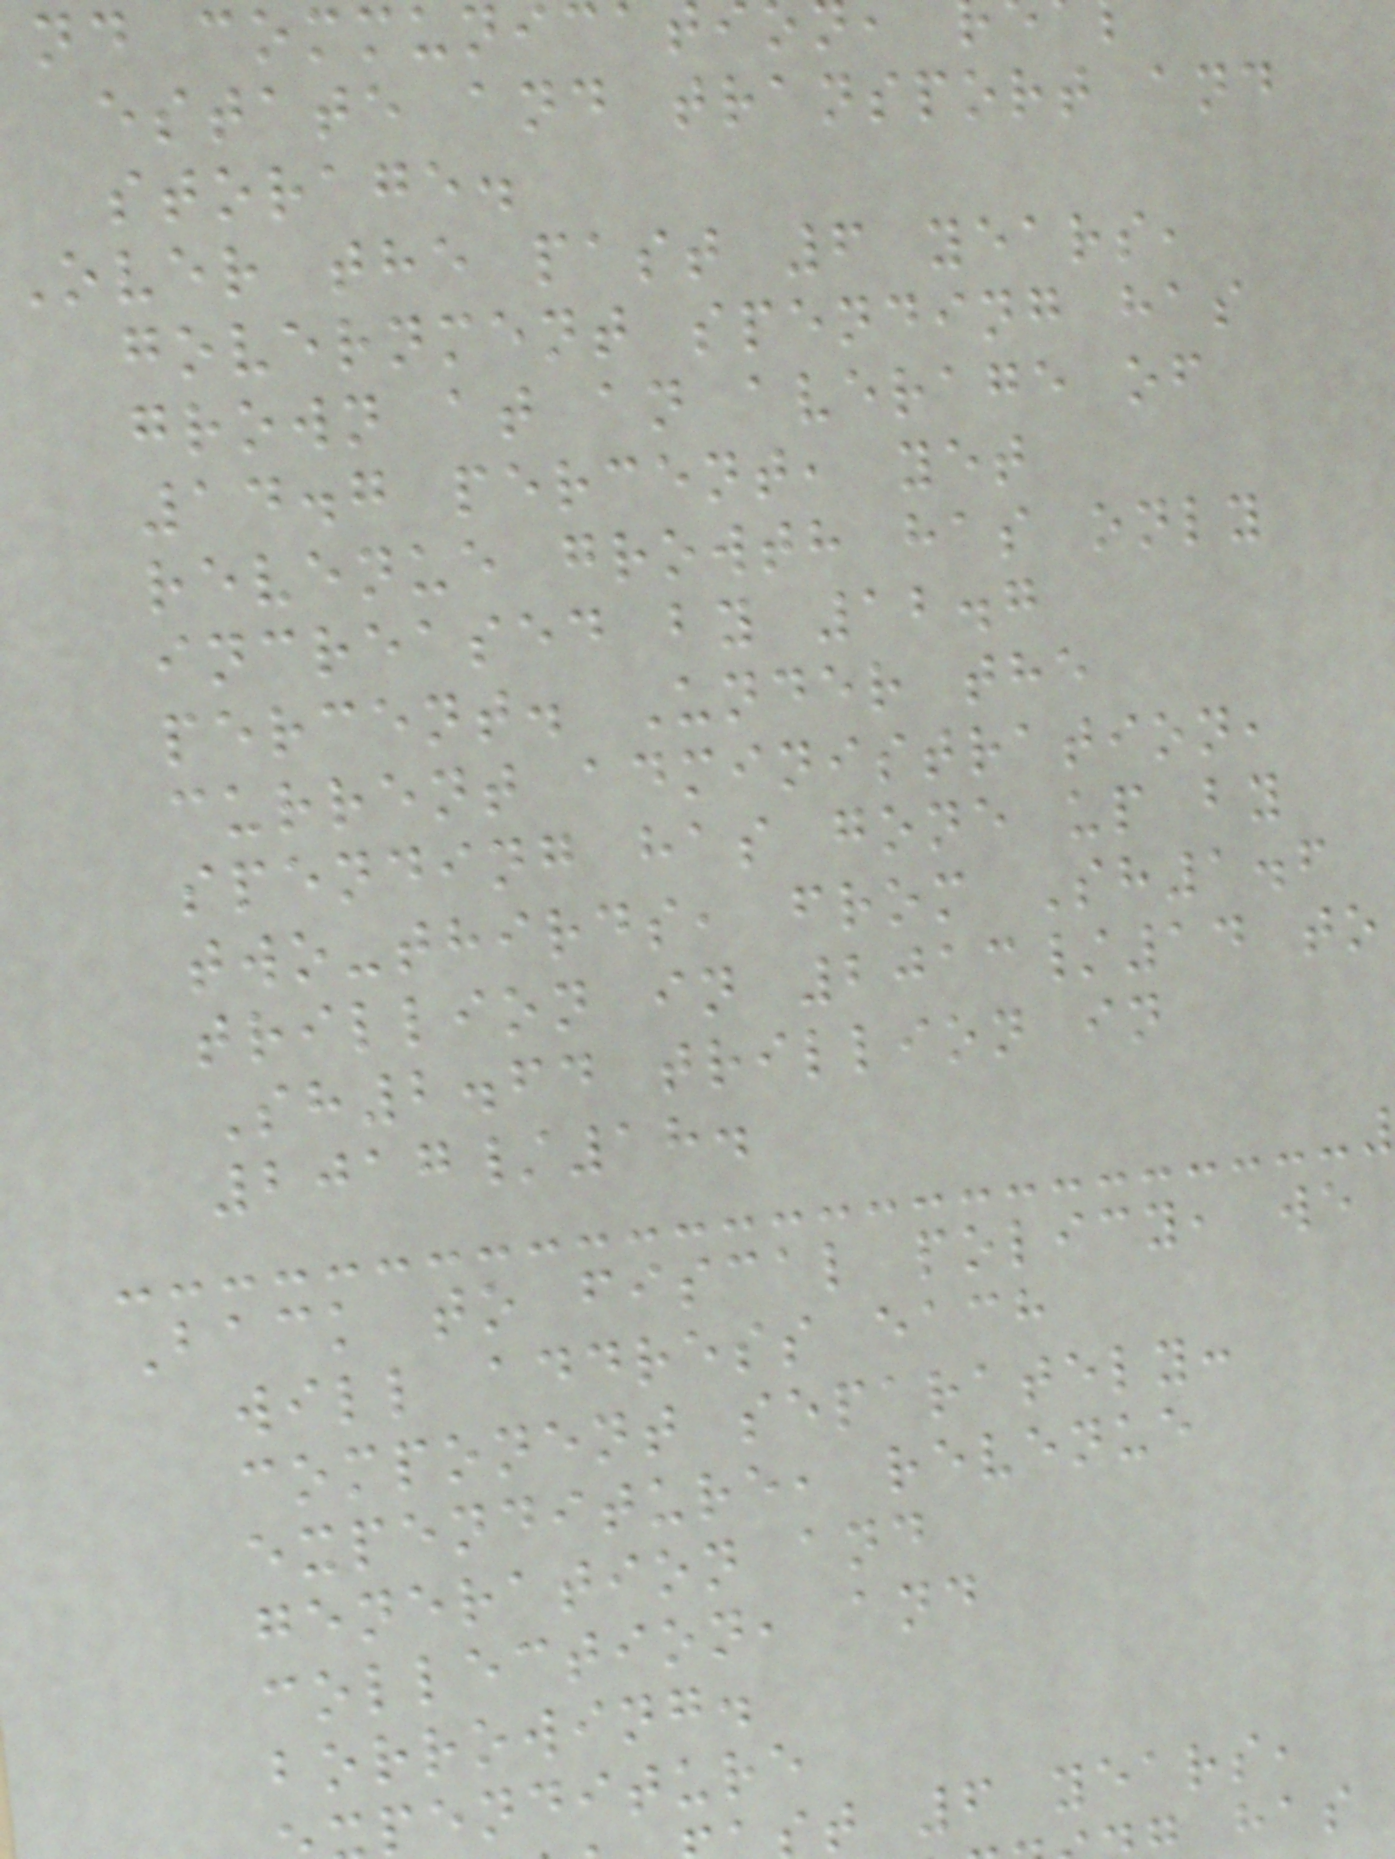nd communicat
estate and transport and
storage.
Over the past 6 years,
government spending has
grown at an average of
14.7 percent, yet
revenue growth has only
increased by 12.7
percent. Under the
current administration,
spending has gone up by
two-thirds, from Sh1.6
trillion in 2013/14 to
Sh2.64 trillion in
2017/18.
Back to fiscal policy, we
will address each
component separately:
expenditure, revenue
generation and
collection, and
borrowing.
penditure
t 6 years,
